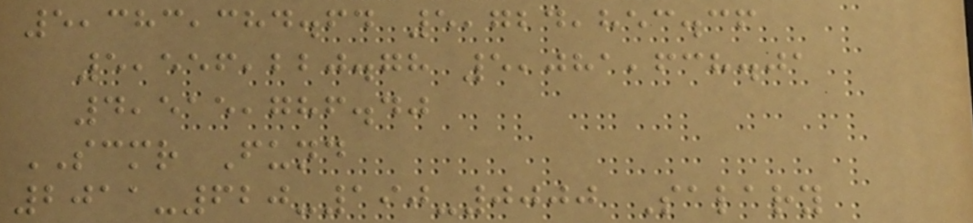5,383,384.64 5,724,853.36
5,556,220.78 5,081,638.01
4,515,786.40
SCMR Fund
2011-620-190-0000 Salary
